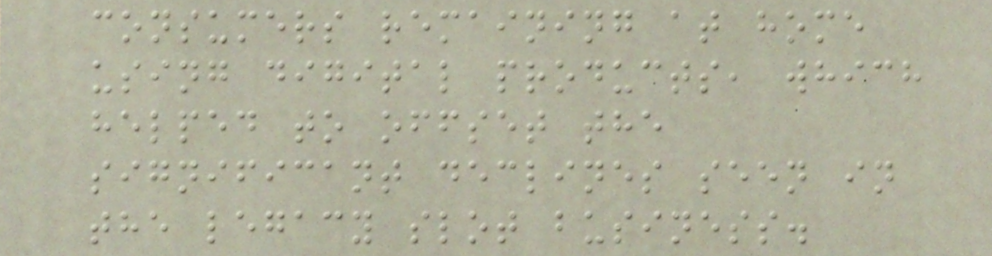consumers remaining at home
using digital products, which
helped to offset the
significant declines seen in
the legacy slot business.
